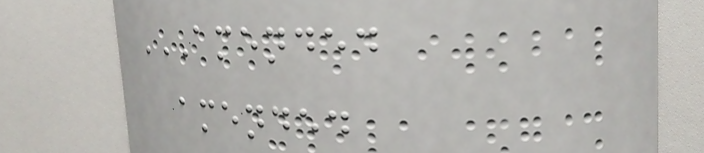AMENDED
AMENDED
